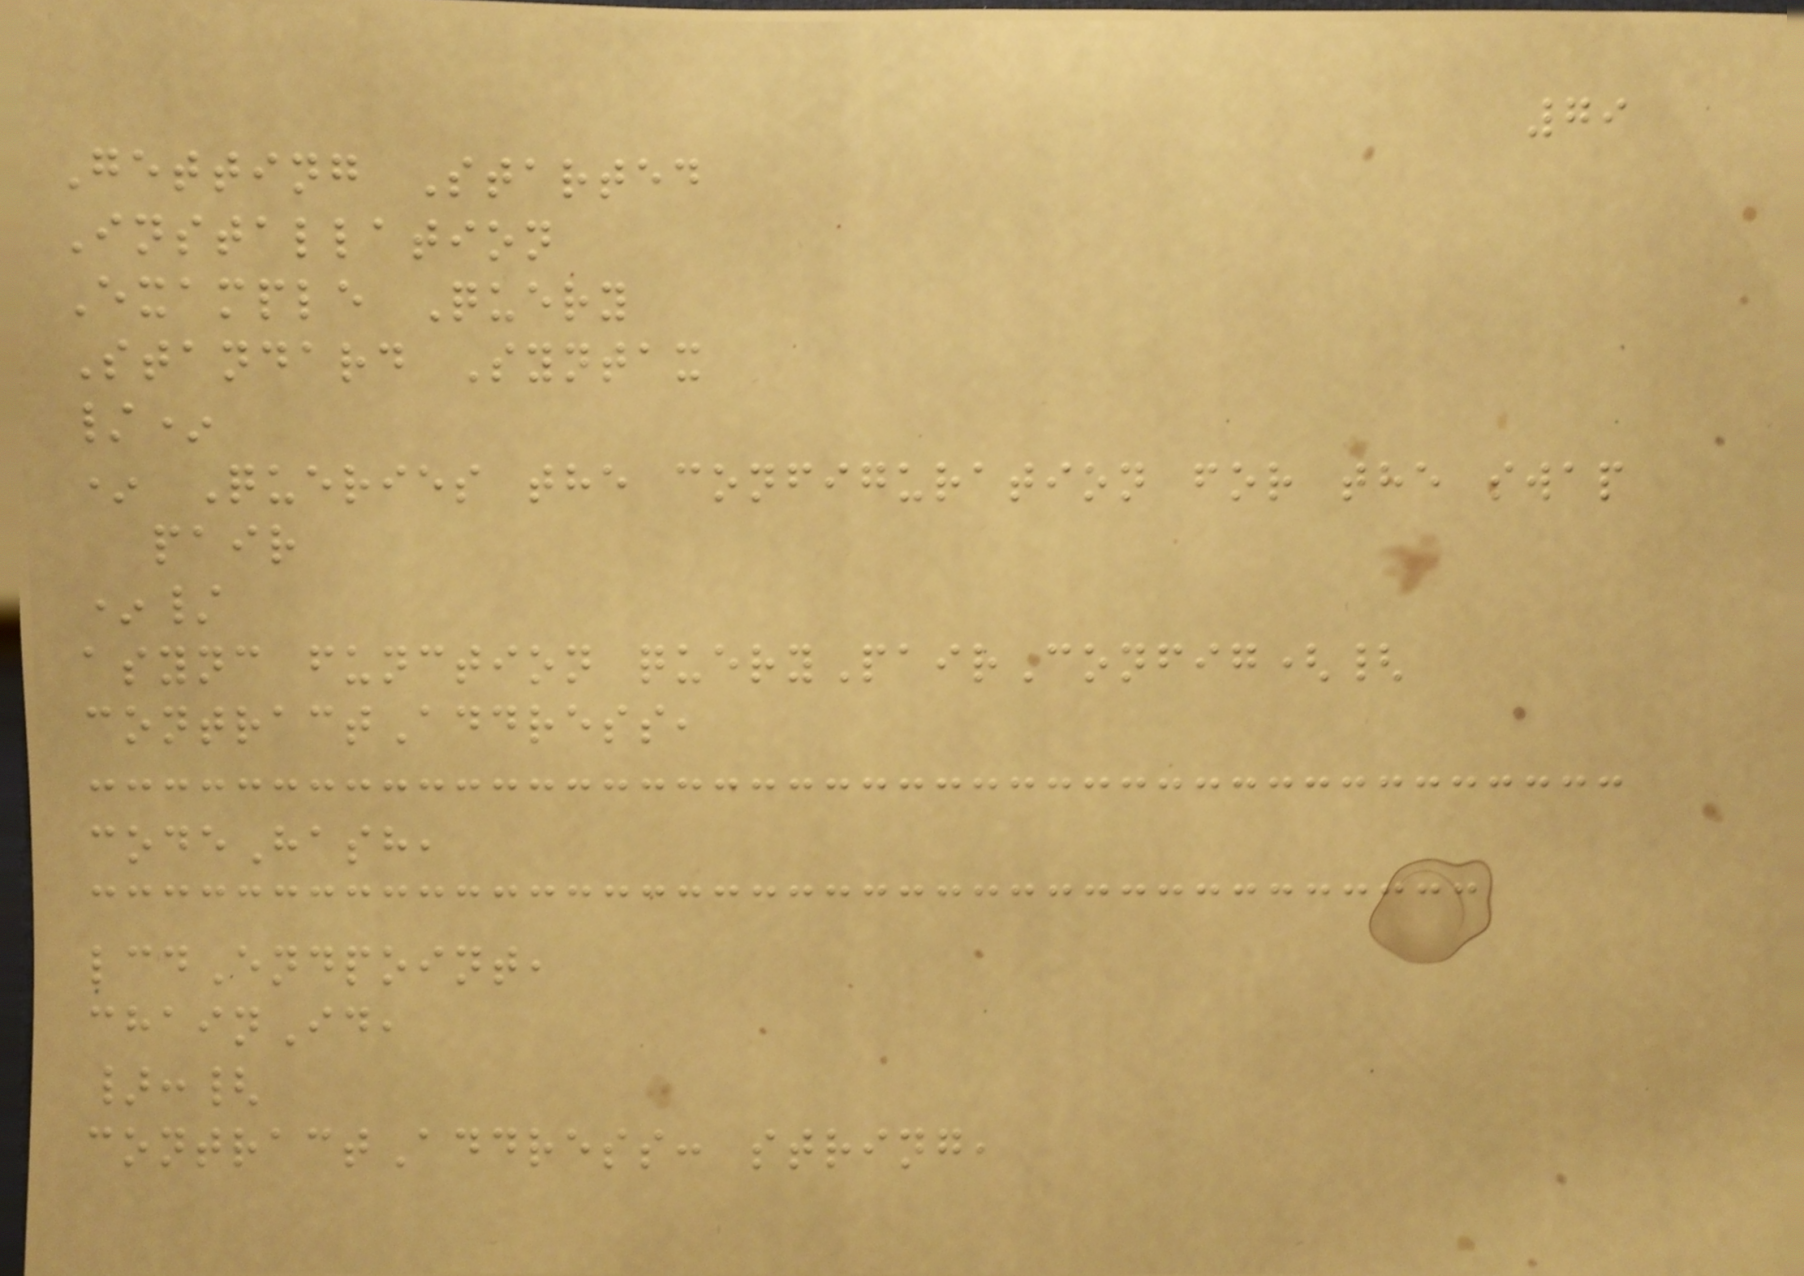79
Getting Started
Installation
Example Query
Standard Syntax
/*
* Queries the configuration for the swap
pair
*/
async function queryPairConfig({
contractAddress,
codeHash,
lcdEndpoint,
chainId,
}:{
contractAddress: string,
